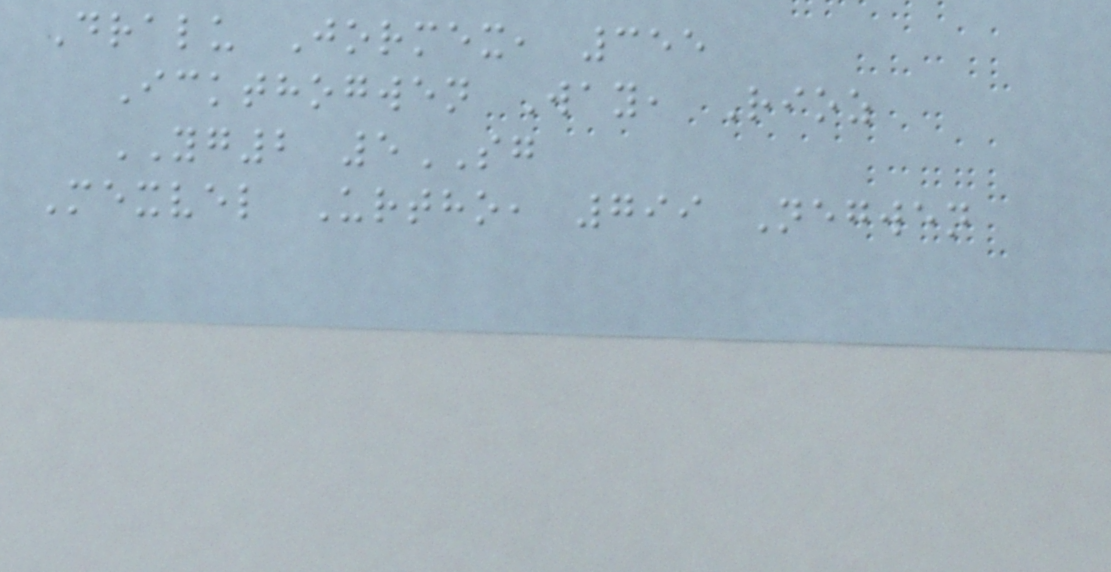Dralu Jormex, 355
Ickthogwen Way, Rioz
YG2 5SG
Mexvel Urtho, 799 Negwen
